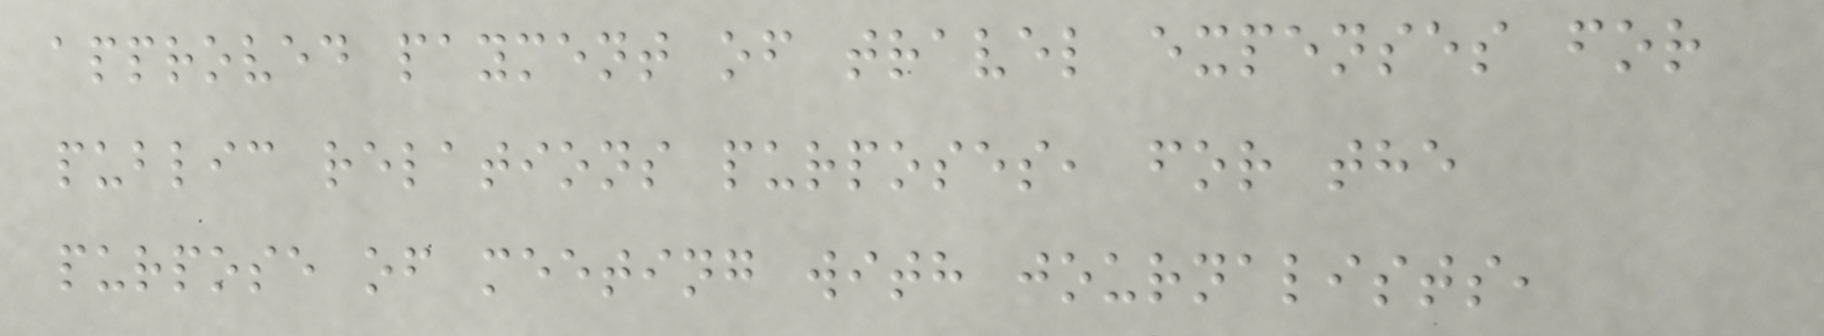approved payment of travel expenses for
public relations purposes, for the
purpose of meeting with journalists,
